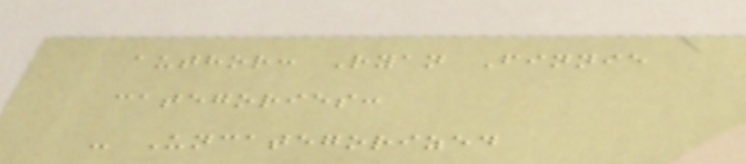author: Ryan Finnie
categories:
- Uncategorized
